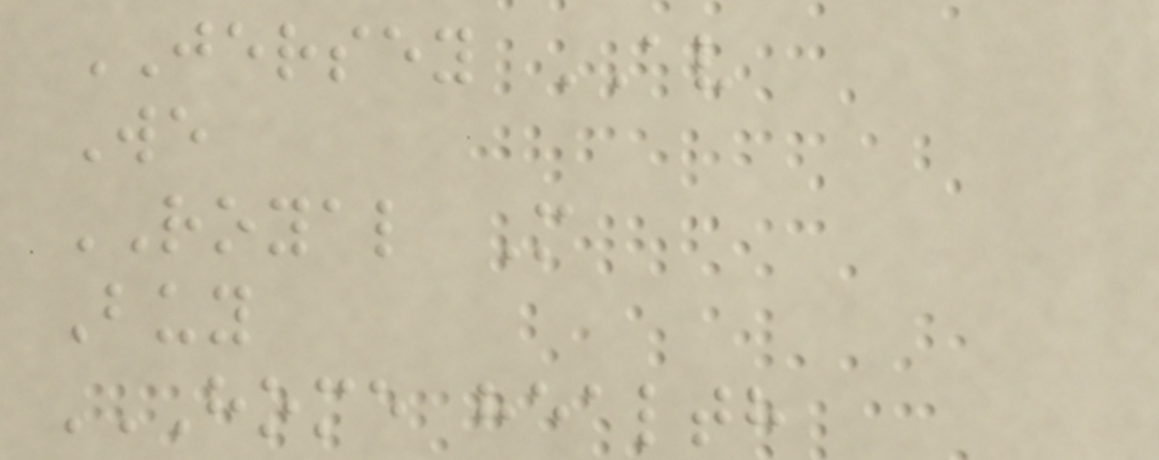JERSEY AV
We
ROYAL M
Buy
HOME HEALTH
